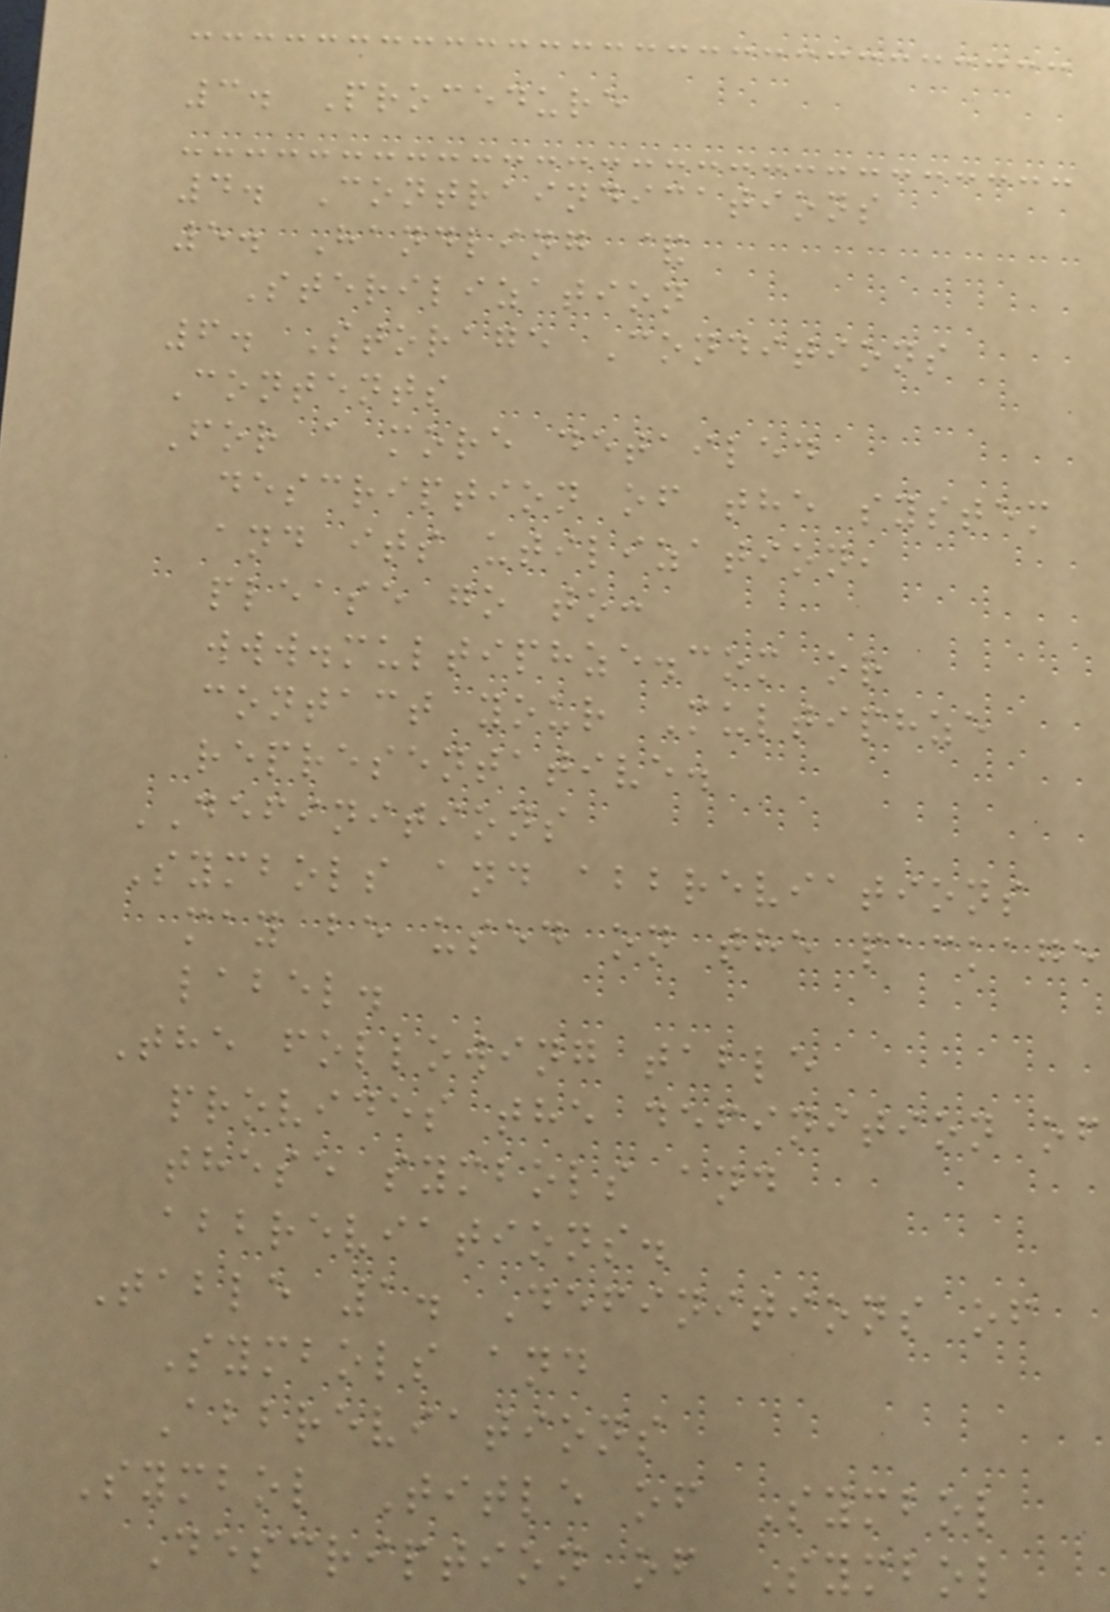3. Procedure
4. Contraindications
5. Handling &
Sterilization
6. Storage Conditions
Contents
For a more detailed
description of the system
and its utilization,
please go to:
www.multiphze.com or
contact your Multiphze
representative.
DEFINITIONS
Symbols and abbreviations
may be used on the package
label.
The following table
provides the definition of
these symbols and
abbreviations.
Table 1. Definitions of
Symbols and
Abbreviations
Symbol Title of Symbol
Description of Symbol
